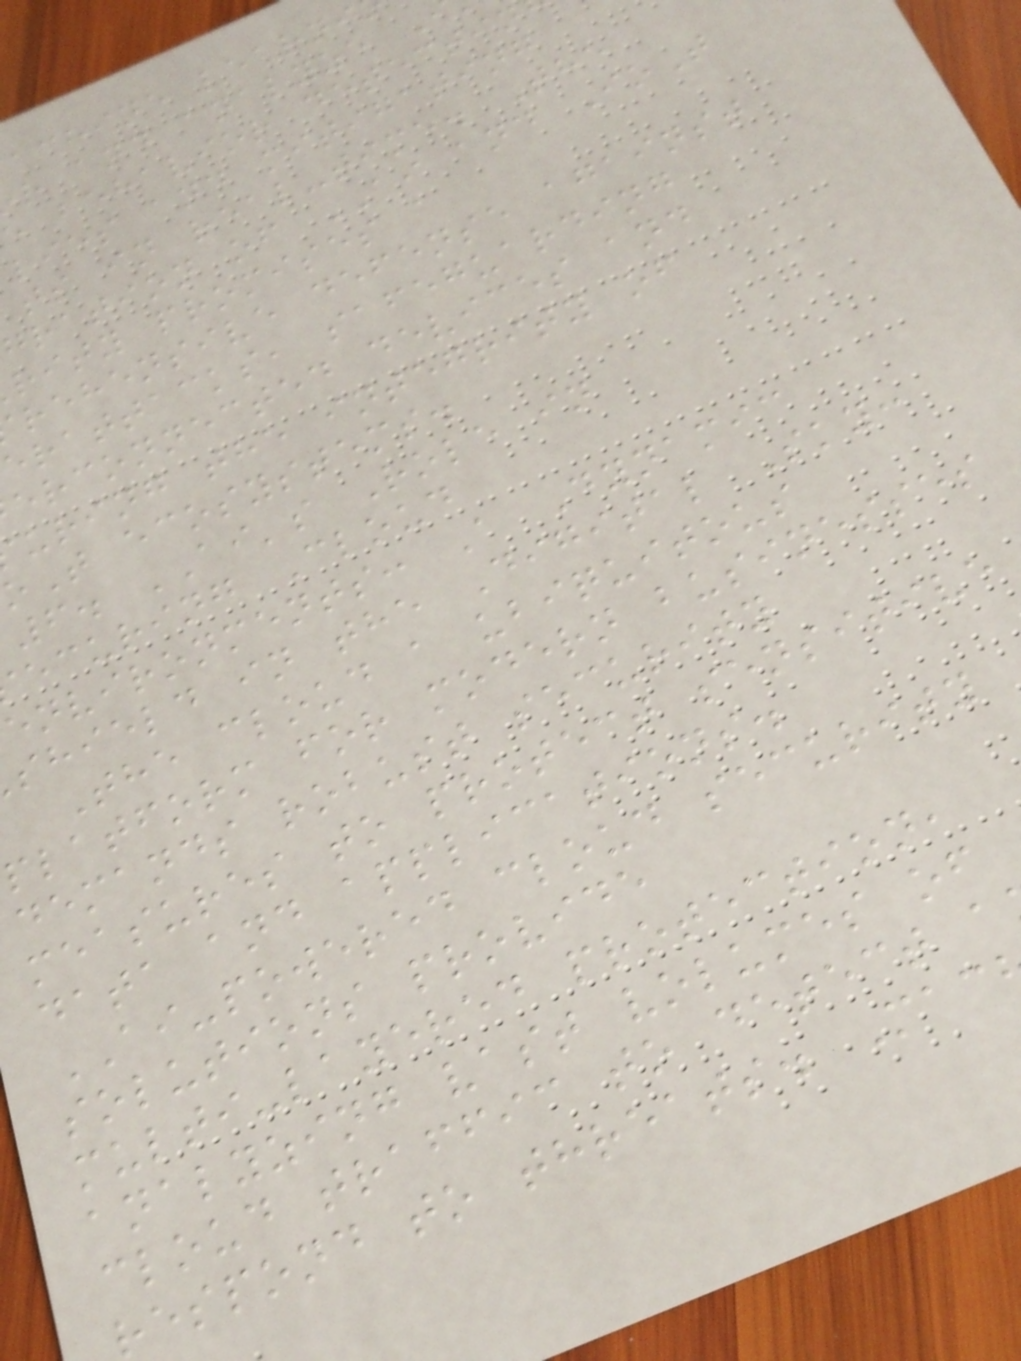achine learni
r and analyze
e behavior detectin
lies and mitigating
ts in real-time. The
gration of AI and IoT
rity promises a
rehensive defense against
erattacks, safeguarding
erconnected devices and
uring the integrity of
oT ecosystems.
6. AI's Role in
ecuring Cloud
environments: A Dynamic
shield in the Digital Sky:
The cloud a ubiquitous
platform for modern businesses
demands robust security
measures to protect sensitive
data and applications.
AI-powered cloud security
solutions provide
multi-layered protection,
analyzing vast volumes of
cloud traffic to detect a
espond to threats. Mac
